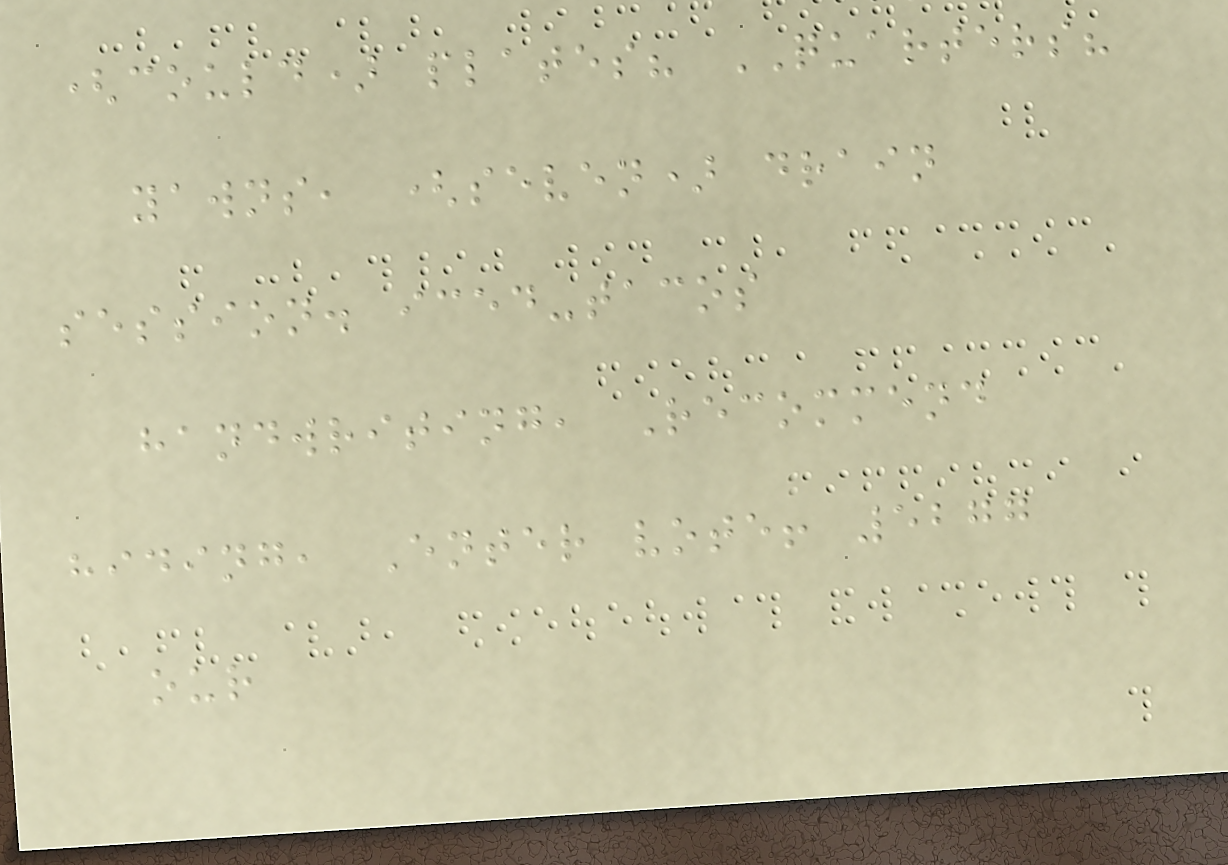(could) plates? QUARTERS?
yawns, (seven) drain
session. iced-tacos
handwriting, Recommend
hiding, Enter vote! 5277
our
